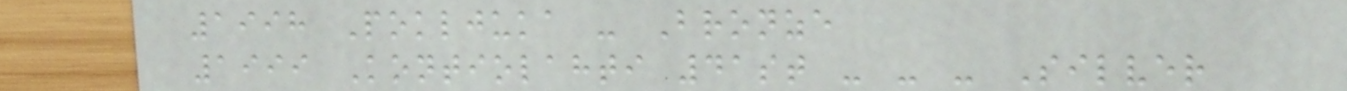1998 Pokljuka - Bronze
1999 Kontiolahti 41st - - - Silver
